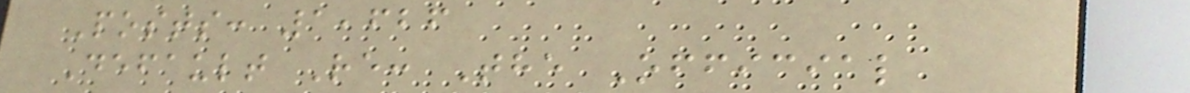Posts: 1,626
Default Re: The Official
